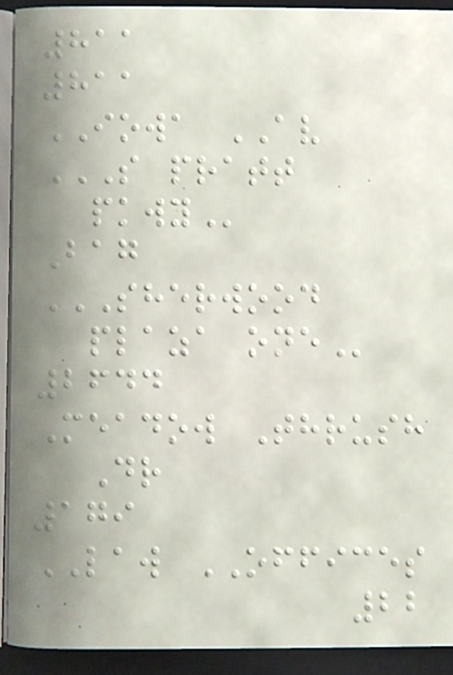811
811
IOWA AV
S PRATT
PKWY
Bag
SHERWOOD
PLAZA ONE
2644
Meadow Thrush
Dr
179
LAW OFFICES
22
